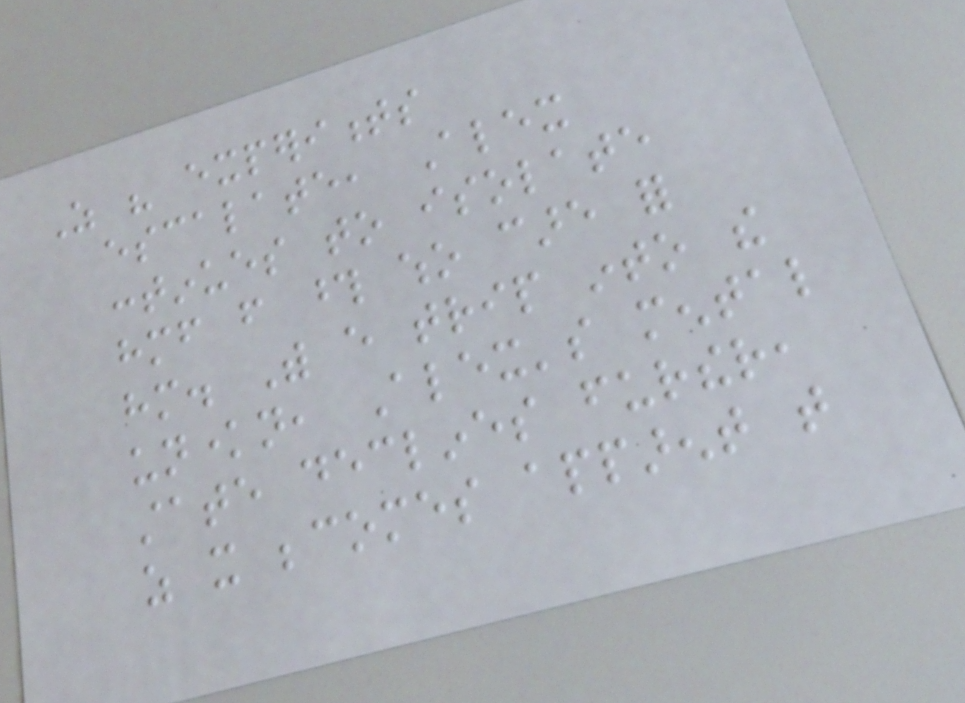As his experiments
escalate, Alex
continues to isolate
himself from those who care for
him. With every trip into the
unknown, Alex's mental
state declines further,
as it becomes apparent that
